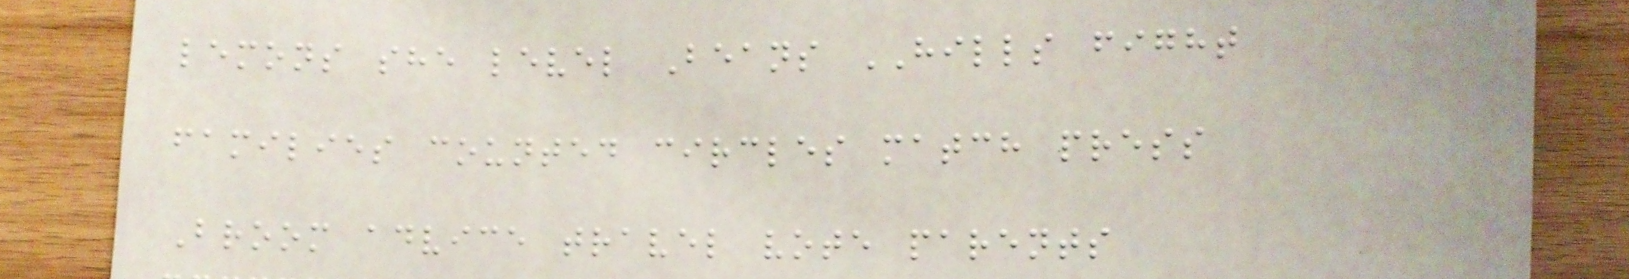lemons she level Beans HILLS fight
families counted circles match press
Broom advice travel vote parents
